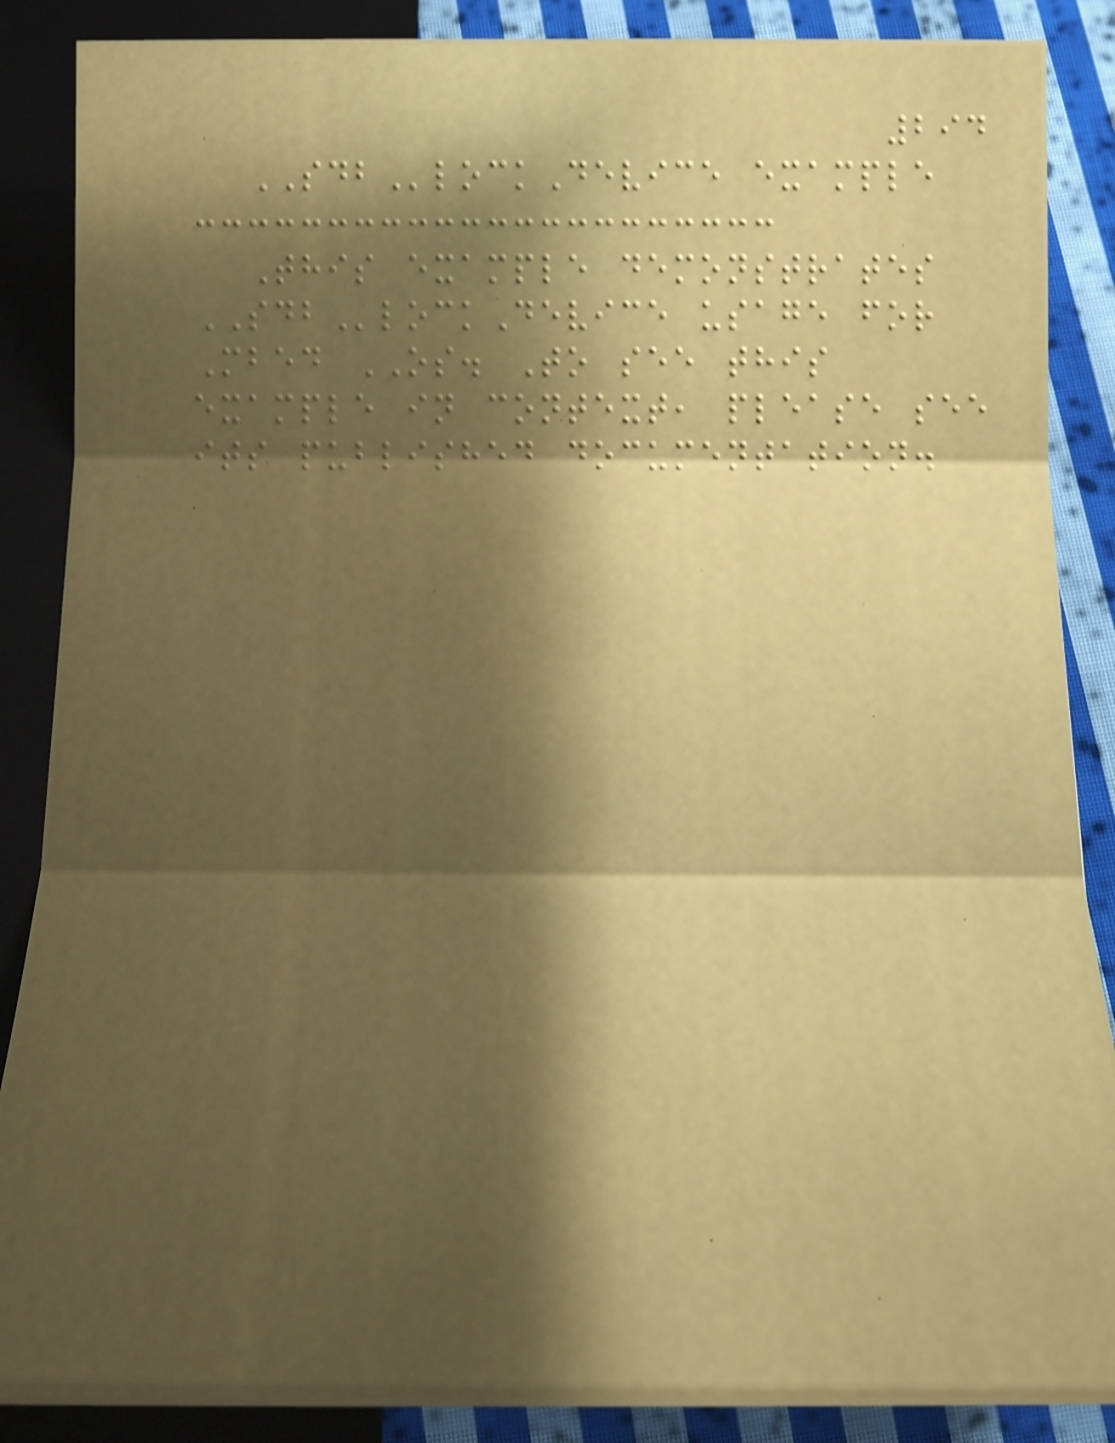294
SDBlockDevice example
This example demonstrates
SDBlockDevice usage for
Mbed OS. To see this
example in context, please see
its published documentation.
